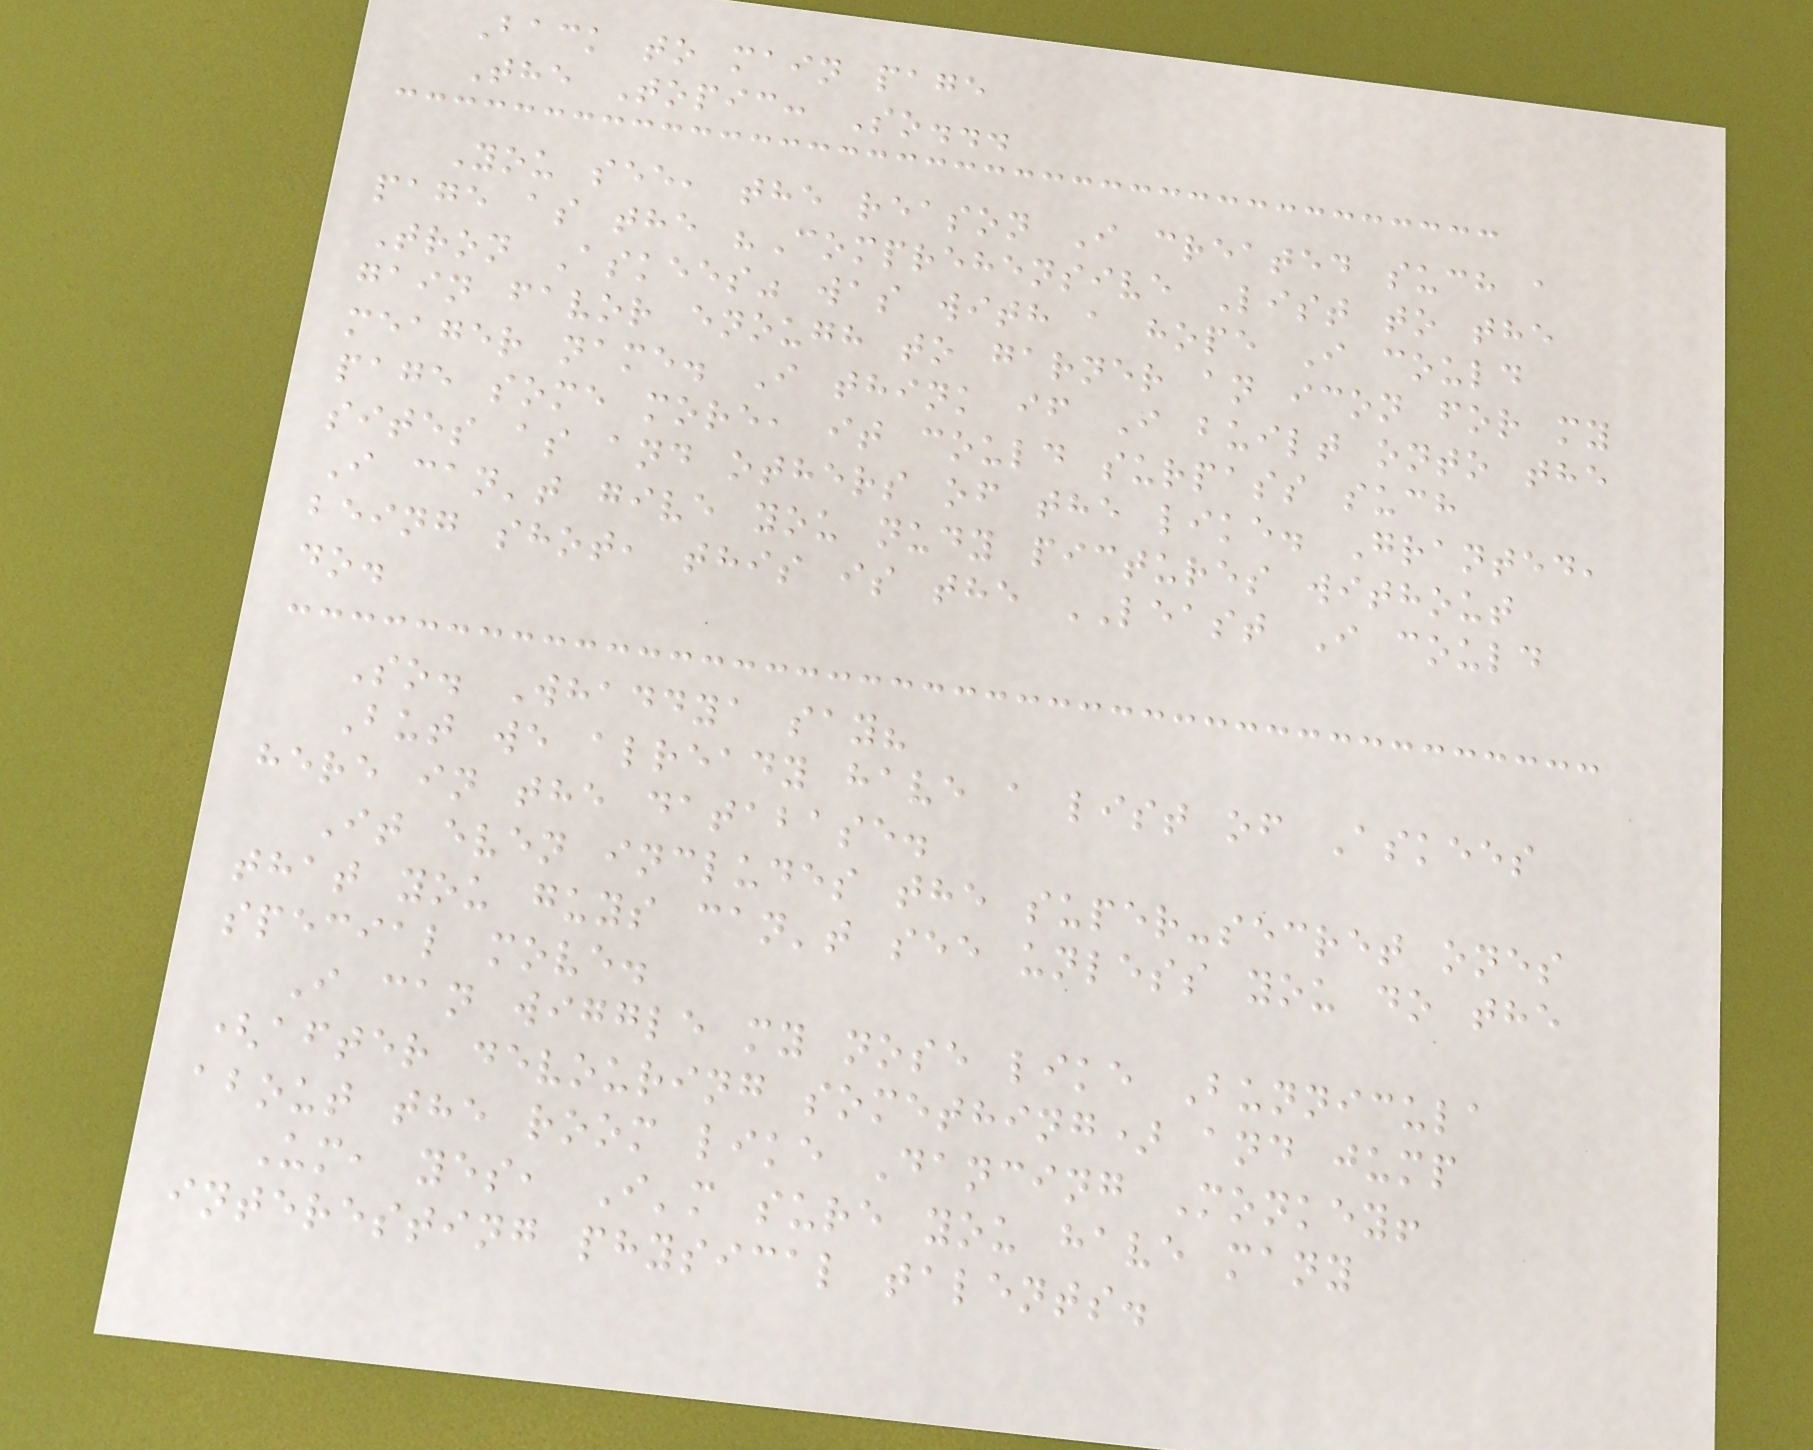Back to main page
The Topic: So...
You see, the reason I created such a
page as the "Comprehensive List to the
Tron Askees" was with a hope I could
gain favor enough to garner an icon for my
meager name. I think if I built onto the
page some more, it could surpass such
sites as and others of the like. Granted,
I can't give you nudy pictures without
being shot, this is the LEAST I could
do.
So. Whaddya say?
But we already have a list of Askees
here in the database.
It even includes the super-secret ones
that you guys can't see unless you do the
special move.
I can wiggle my nose like Bunnicula
(after devouring something) and jump
about the room like Dancing Monkey!
Um, yes, I'm sure you have many
interesting physical talents.
